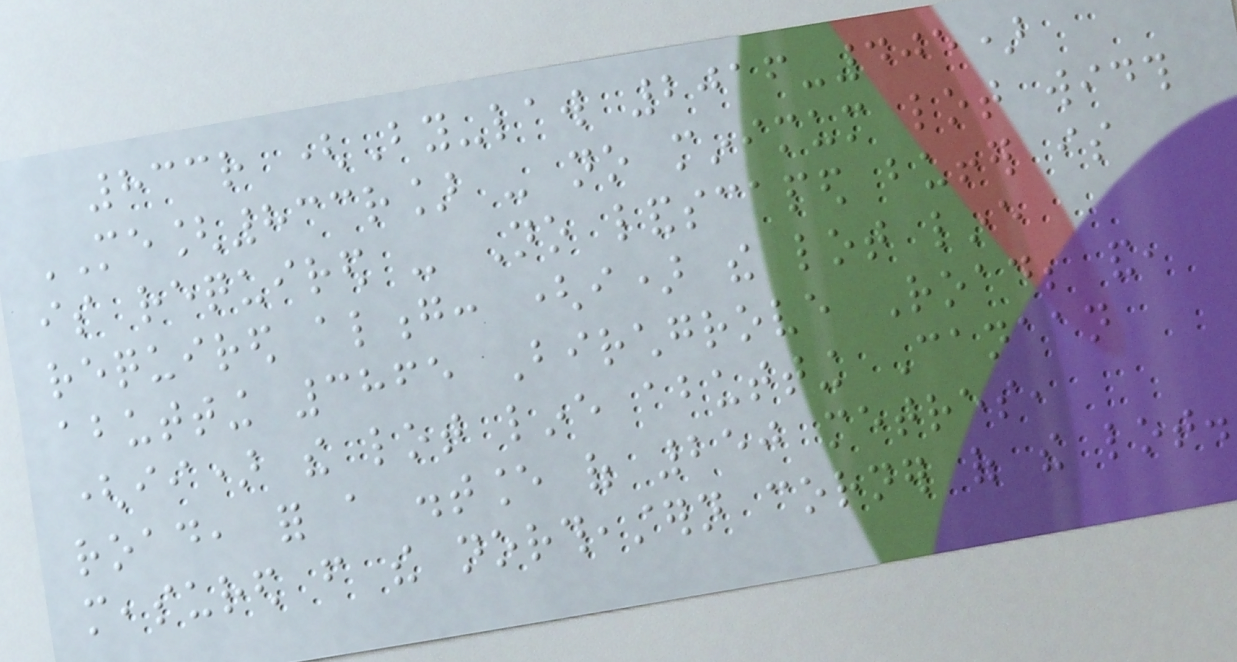833r (By-law 2016-405)
ME[833r] - no minimum lot width
is required - No landscaped buffer is
required along: (i) the lot line
abutting 3865 Birchgrove Road; and,
(ii) the lot line abutting Canaan
road, for a distance of 250 metres,
measured from the northeastern corner of the lot.
